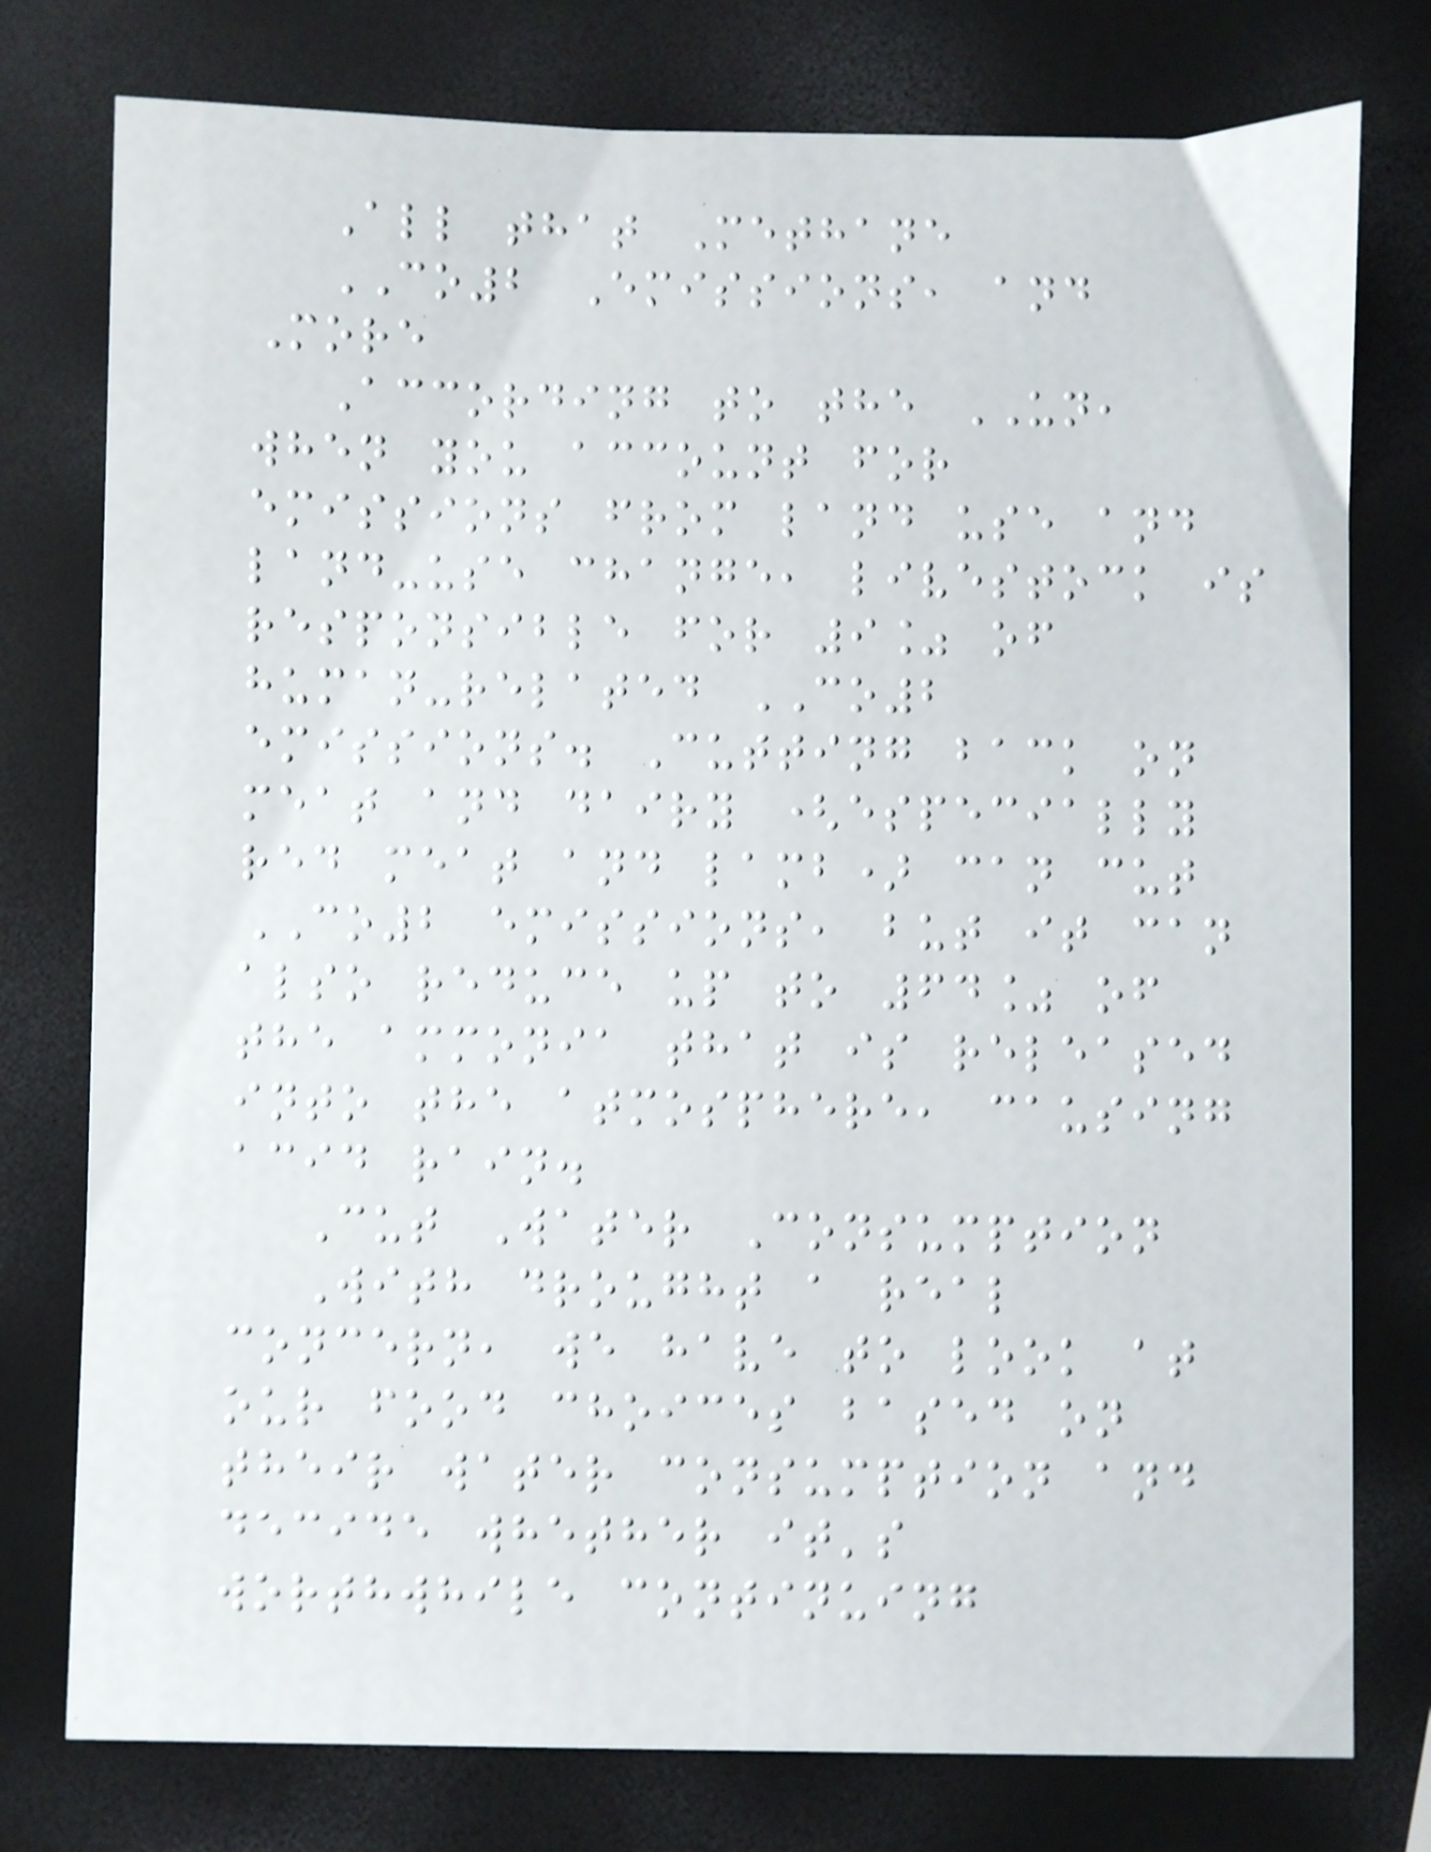All that Methane
CO2 Emissions, and
More
According to the UN,
when you account for
emissions from land use and
land-use change, livestock is
responsible for 9% of
human-related CO2
emissions. Cutting back on
meat and dairy (especially
red meat and lamb) can cut
CO2 emissions, but it can
also reduce up to 64% of
the ammonia that is released
into the atmosphere, causing
acid rain.
Cut Water Consumption
With drought a real
concern, we have to look at
our food choices based on
their water consumption and
decide whether it's
worthwhile continuing
